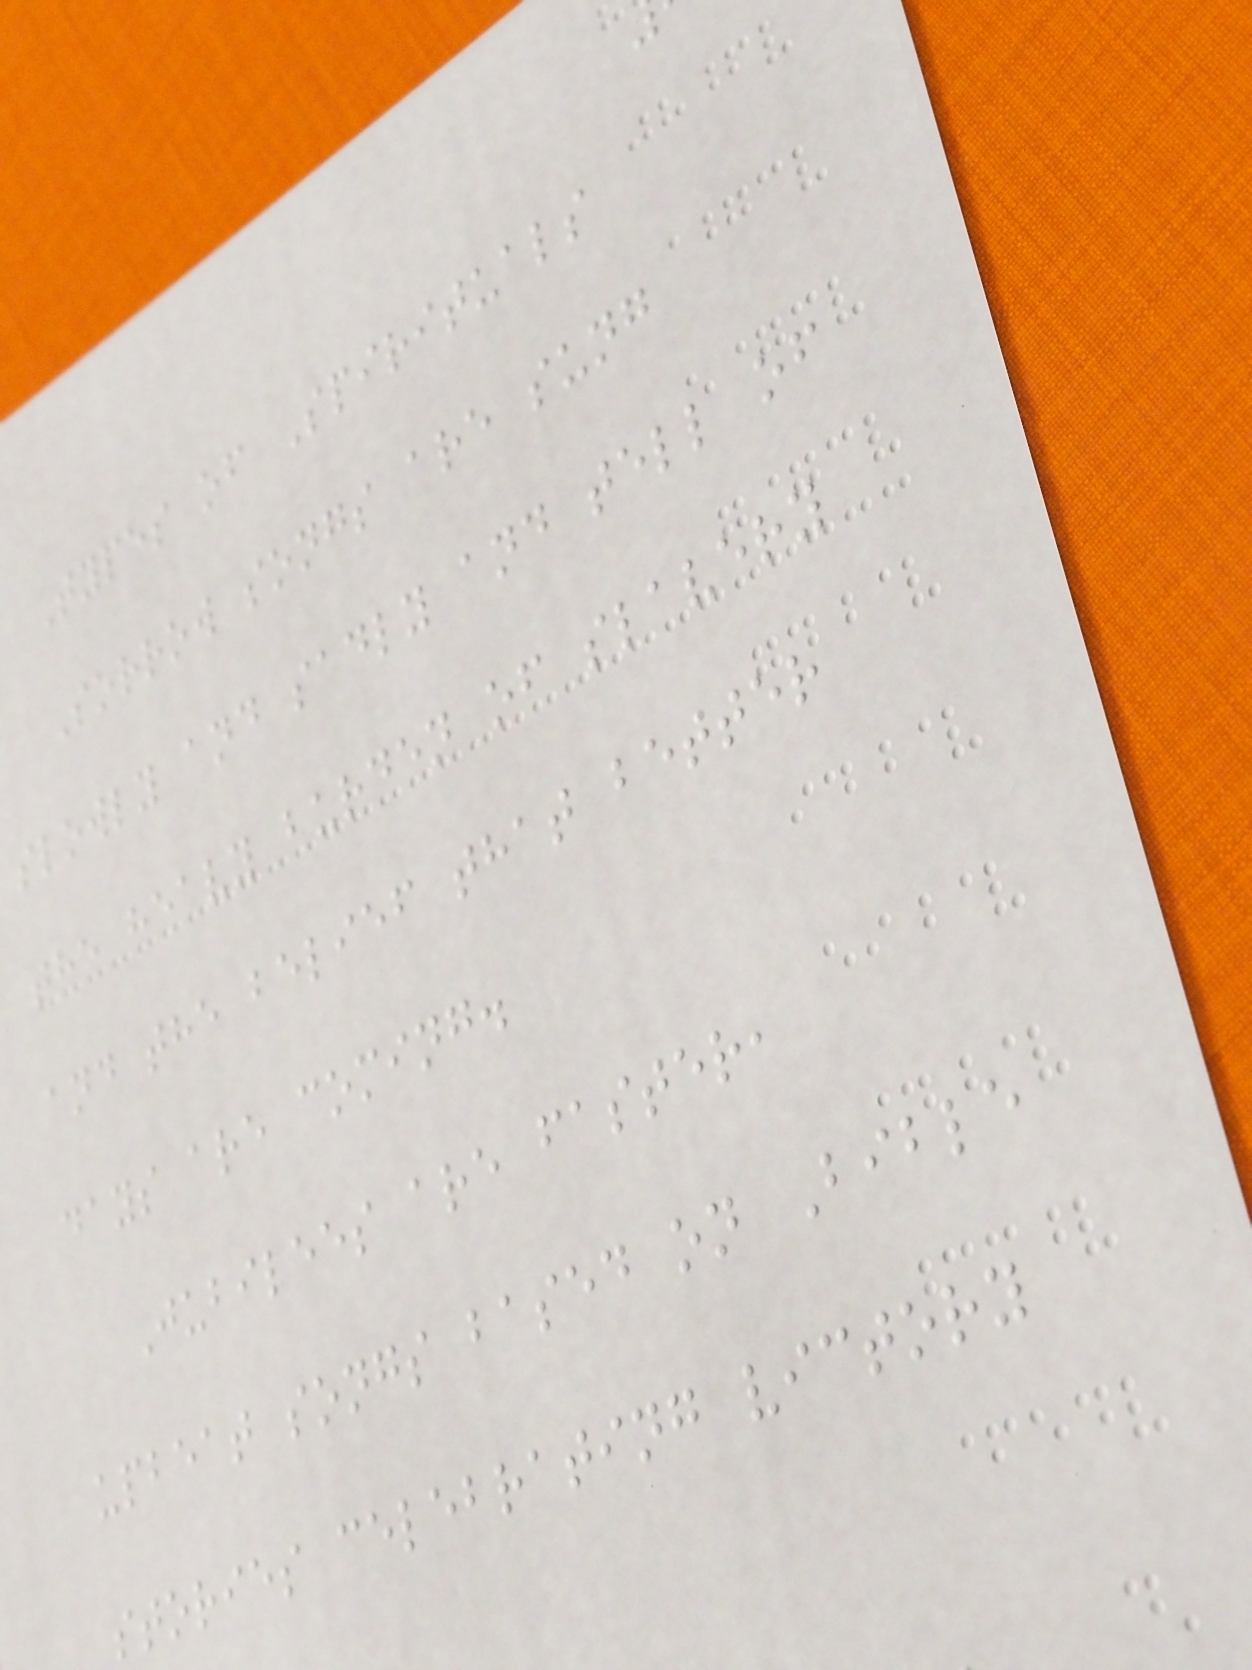Types of Spirituals
Sorrow songs are sung
slowly and sadly and tell of
the heavy burden of slavery
and the belief that better
days are coming.
Jubilees are faster,
upbeat songs based on Bible
stories celebrating victory
